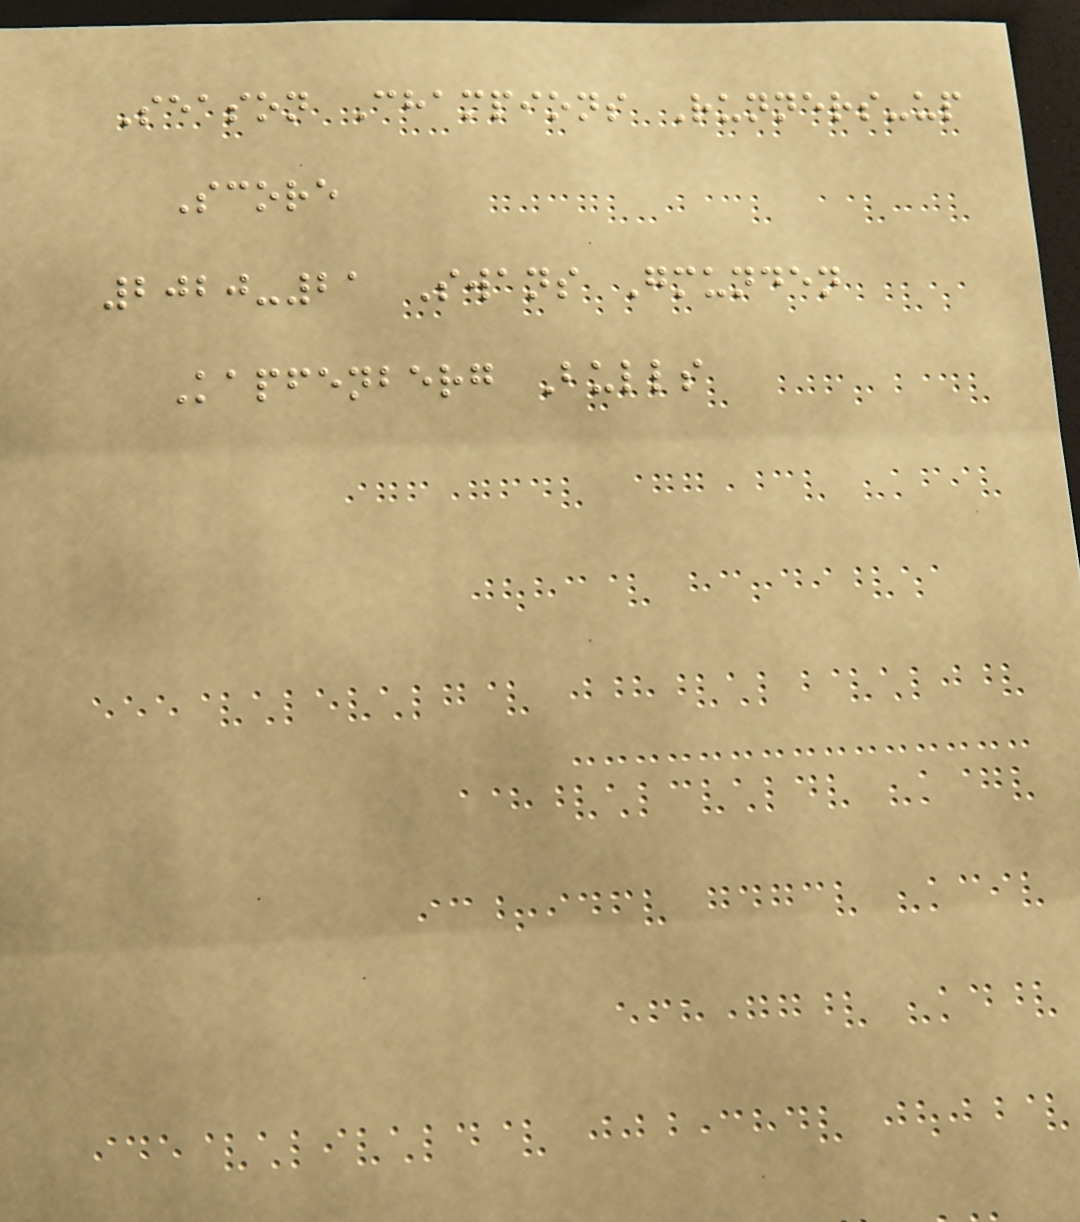Season Champions Runners-up
Score
2020-21 Swans Gmunden
Kapfenberg Bulls
